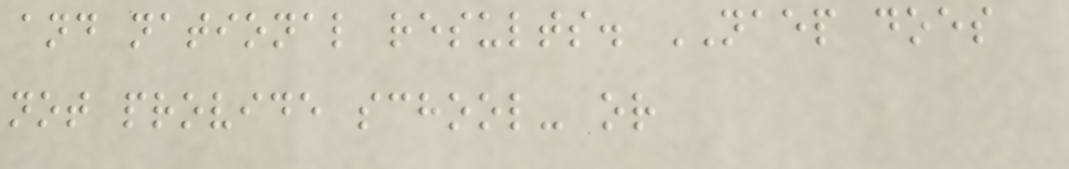and national results. NAEP does
not provide school- or
